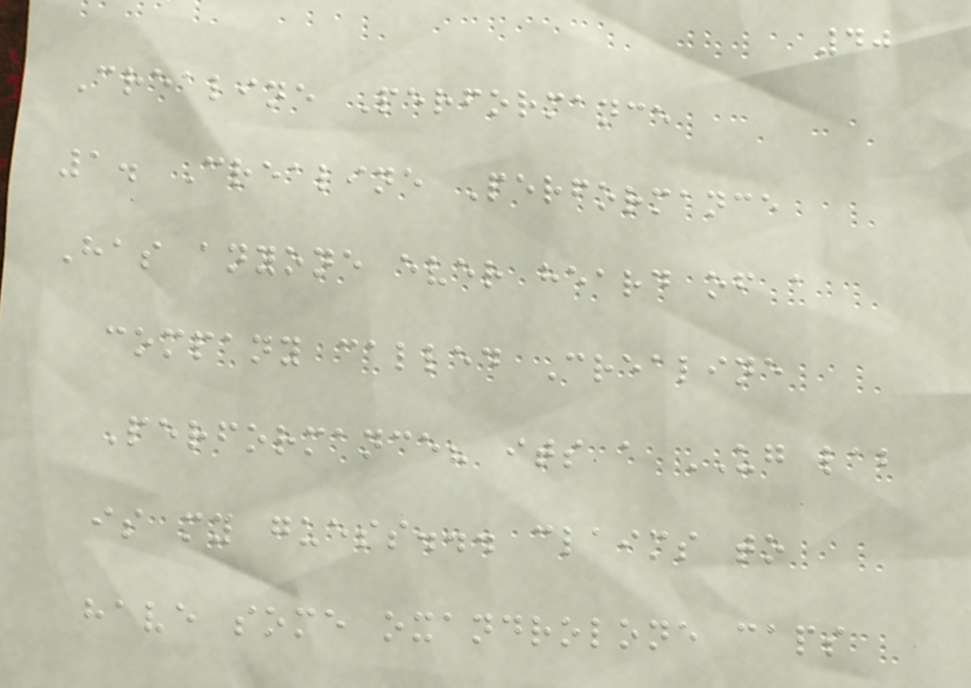40
Crealine Performance
1. Crealine Performance
Has anyone ever heard of a
company called Crealine
Performance? its a UG lab
is my guess... claims to
have some oxandrolone caps
